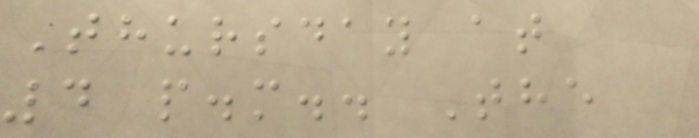Thursday at
4 p.m.. The
